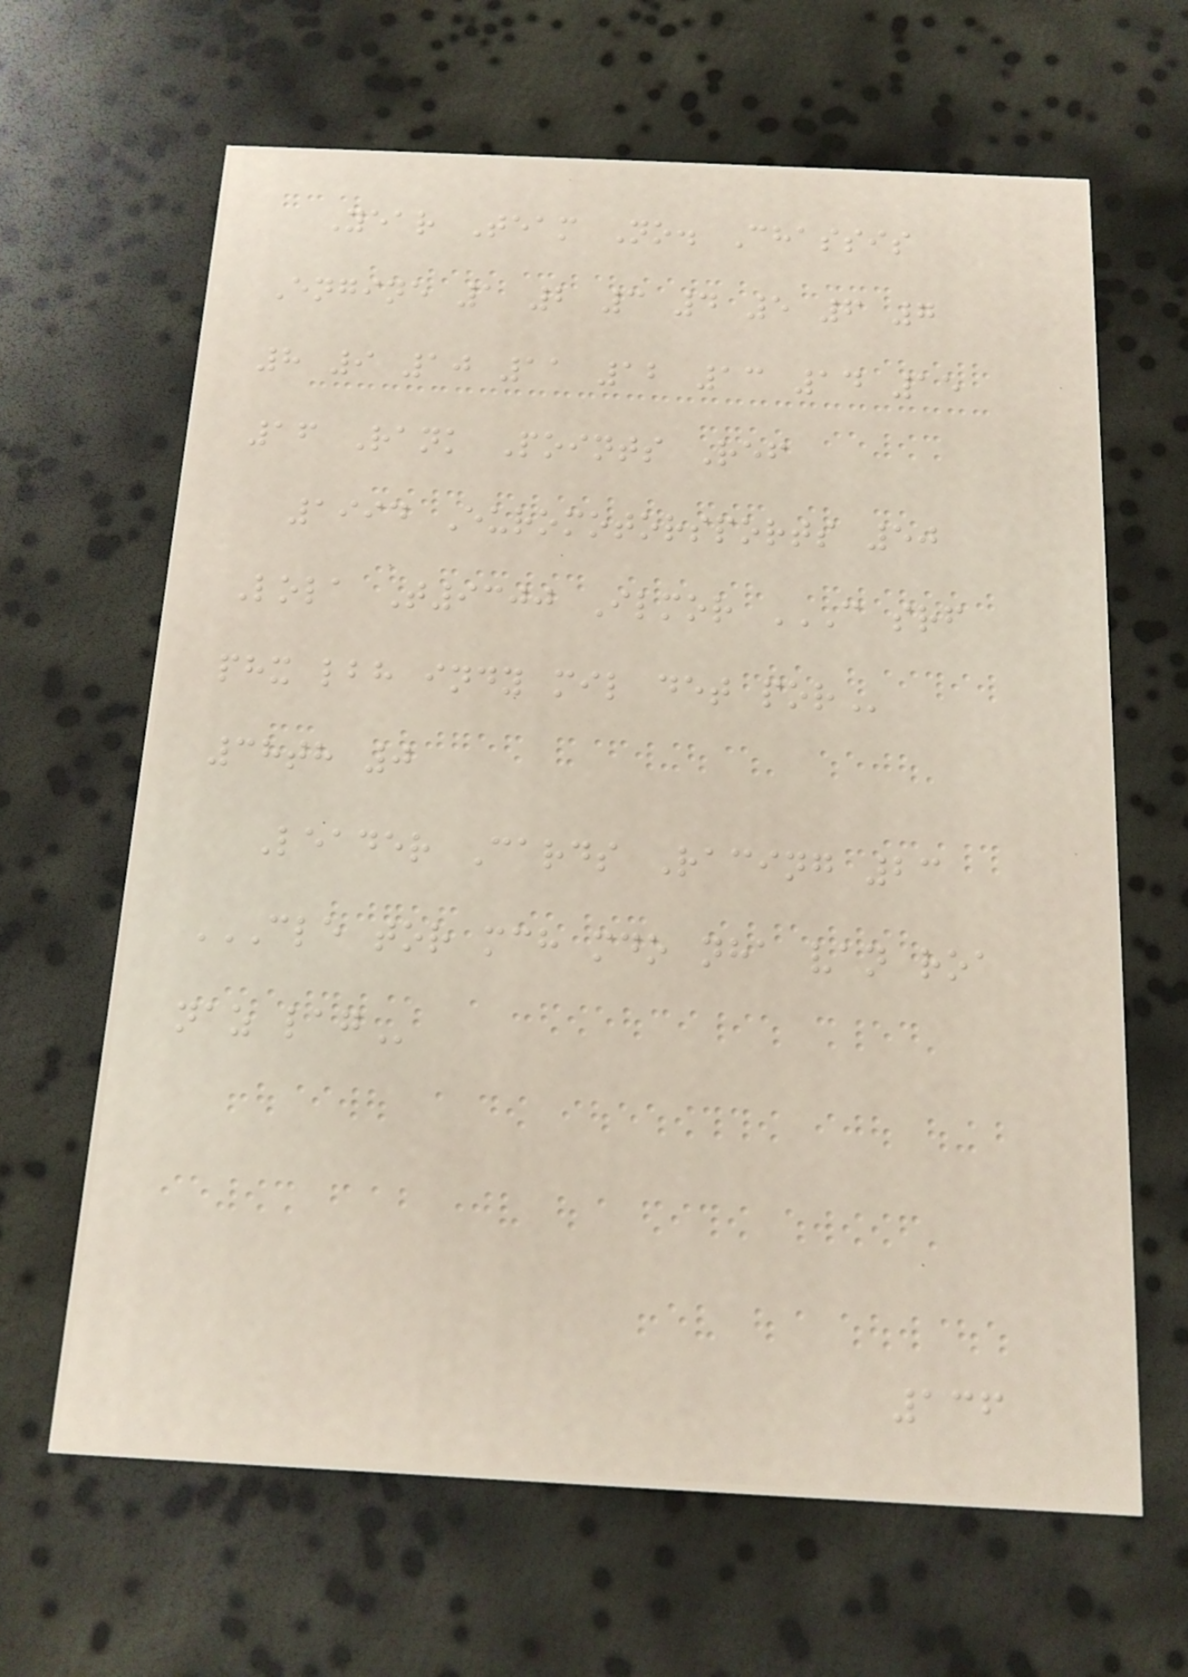Year Team No. Chassis
Engine 1 2 3 4 5 6 7
8 9 10 11 12 13 14 15
16 Rank Points Ref
1994 Euromotorsports 50
Lola T9300 Ilmor C SRF
PHX LBH INDY MIL DET POR
38th 0
Leader Cards Racing 23
CLE TOR MCH MDO NHA VAN ROA
NAZ LAG
136
